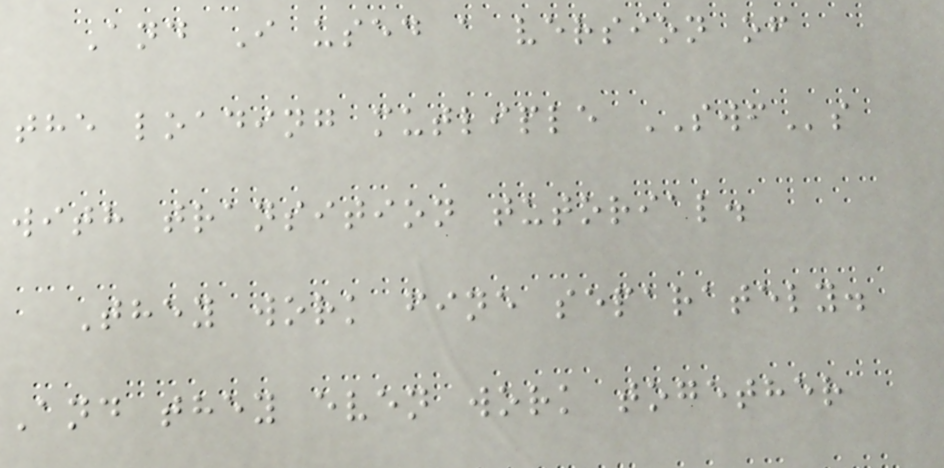And I used a version of
the loading mutliple SWFs
with transition tutorial.
They work fine separately.
And they even work together
